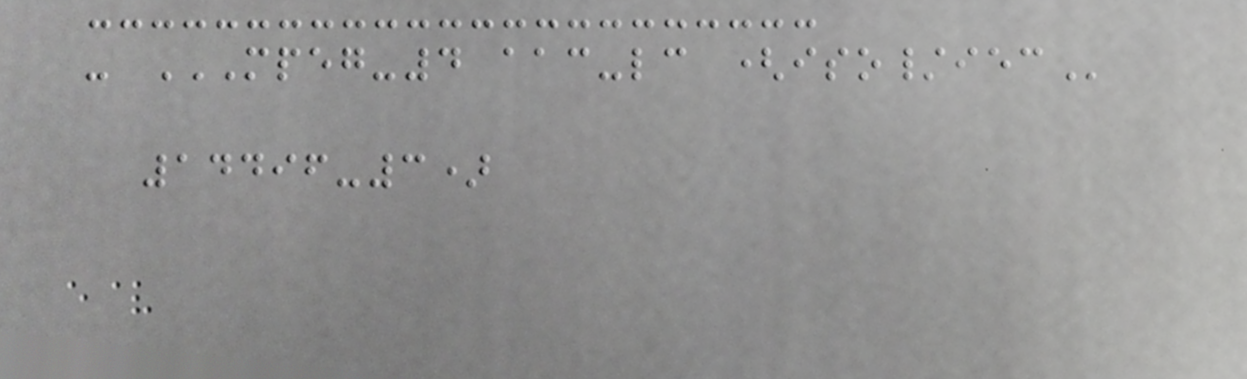- MPEG-4 AAC-LC (ISO/IEC
14496-3)
